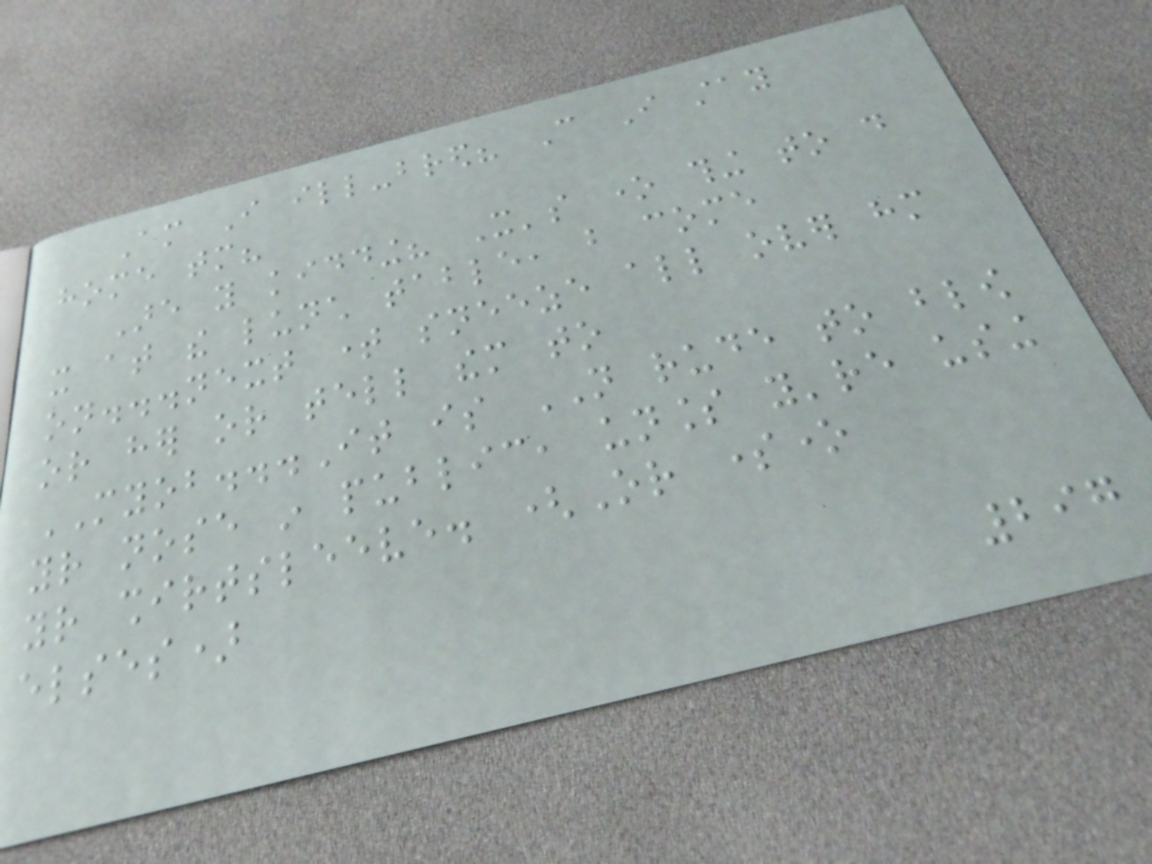Am I ill-bred? Can I stay
home tomorrow?
Are you kidding? It's one thing to do
it at the lunch table, but come
on...next time sneeze all over him
or her or tell them to
MYOB...It is NOT rude to blow
your nose in public, unless you're using
your shirtsleeve. (Or someone
elses)
297
